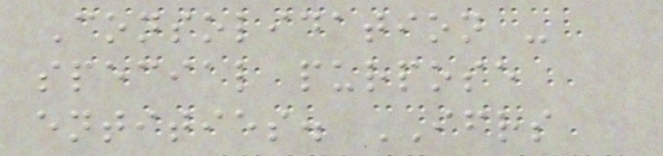Consolidation -
special purpose
entities. IFRS
